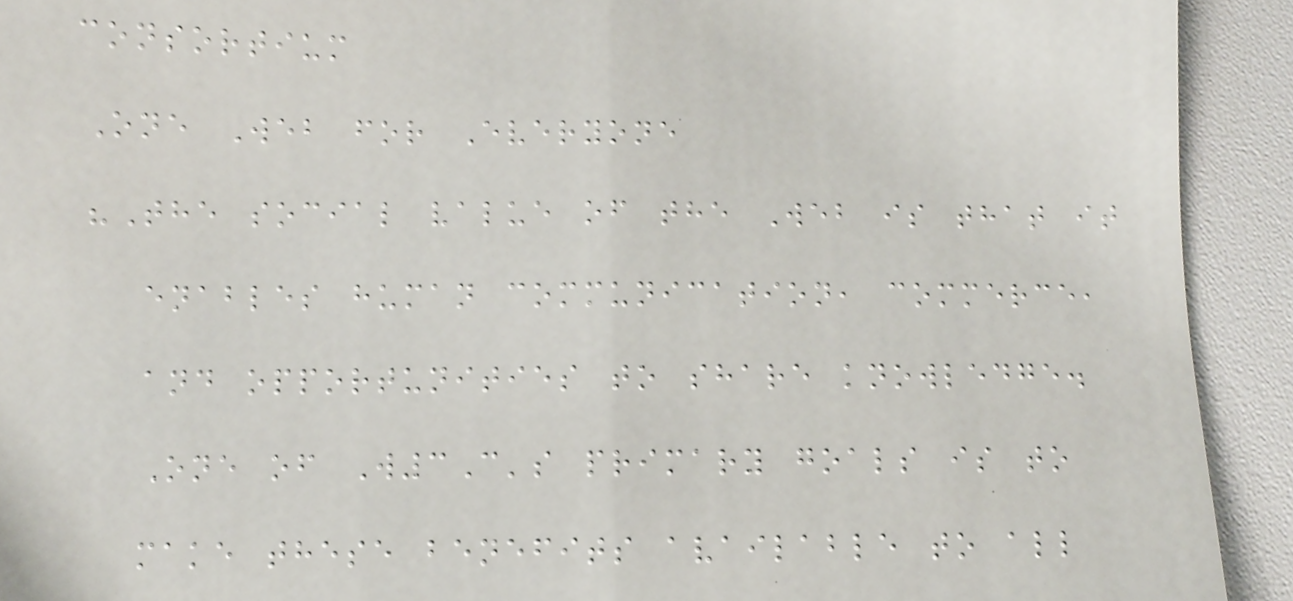consortium
One Web for Everyone
"The social value of the Web is that it
enables human communication, commerce,
and opportunities to share knowledge.
One of W3C's primary goals is to
make these benefits available to all
